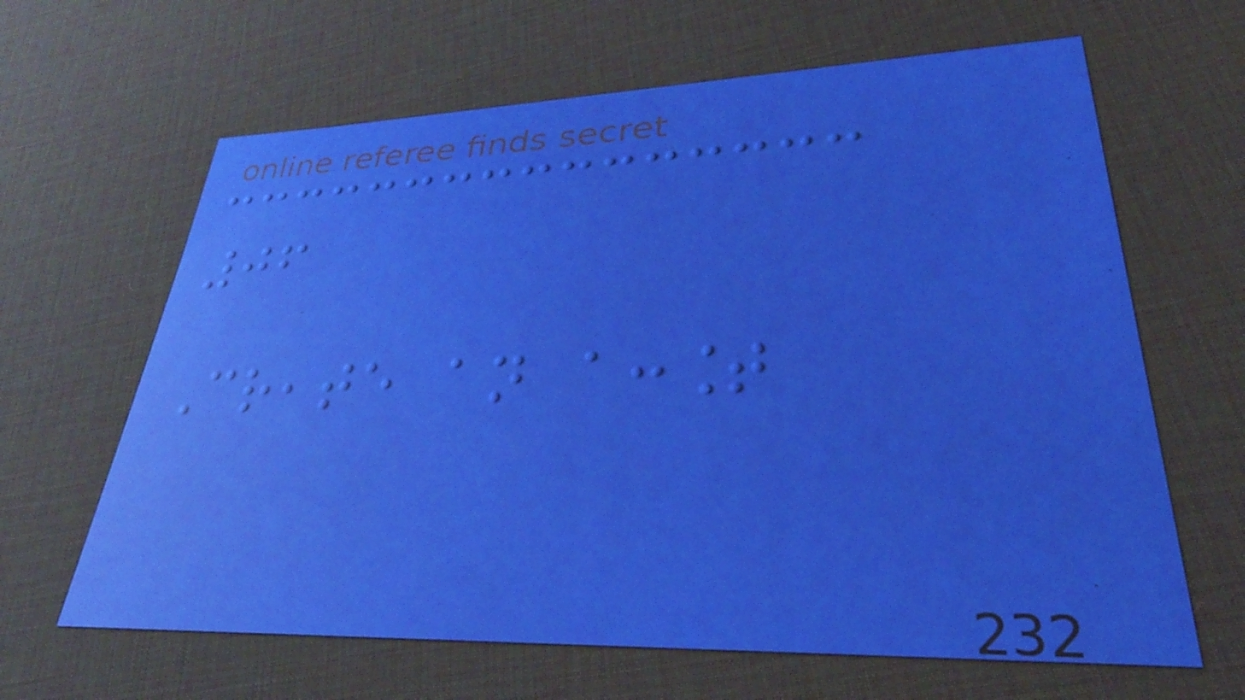06
Create an account
